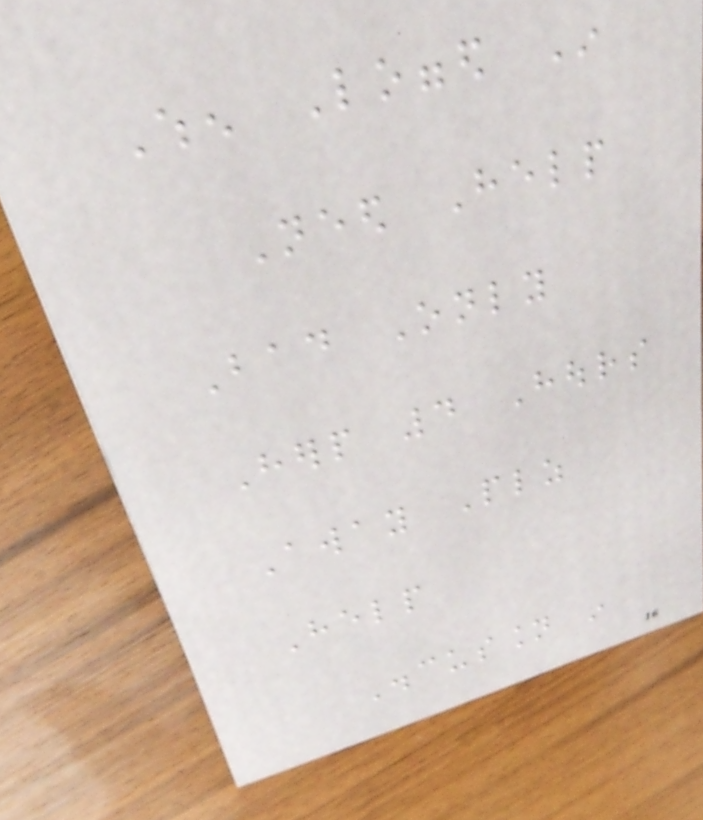When Logged In
Need Help
Bad Only
Herp 4 Hours
Away Plz
Help
Discussion in
